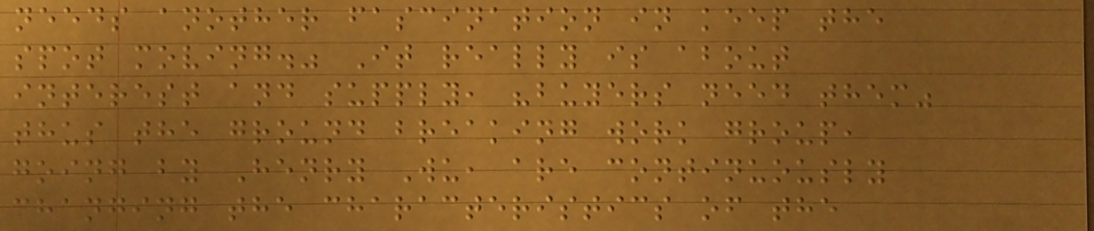needs another fascination in keep the
spot moving." It really is about
interest and supply, "buyers need them"
thus the ground breaking work group,
going by Henry Wu, are continuously
changing the characteristics of the
